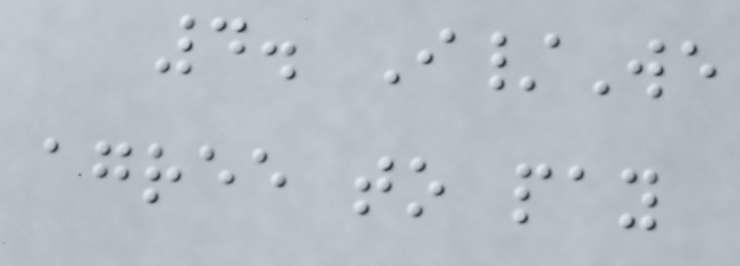4. I/We
agree to pay
